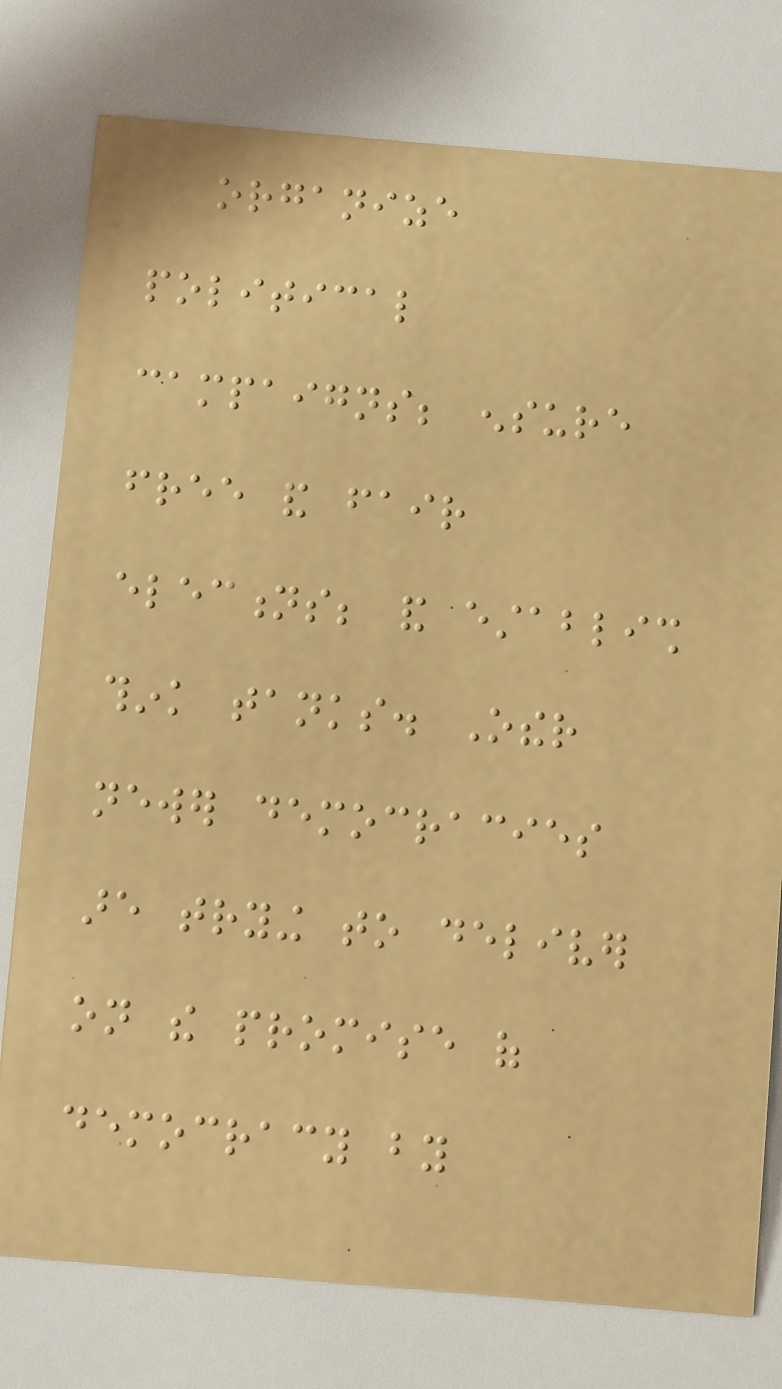organize
political
campaigns; ensure
free and fair
elections; and establish
think tanks. Other
newer democracies
are trying to deliver
on the promise of
democracy by
